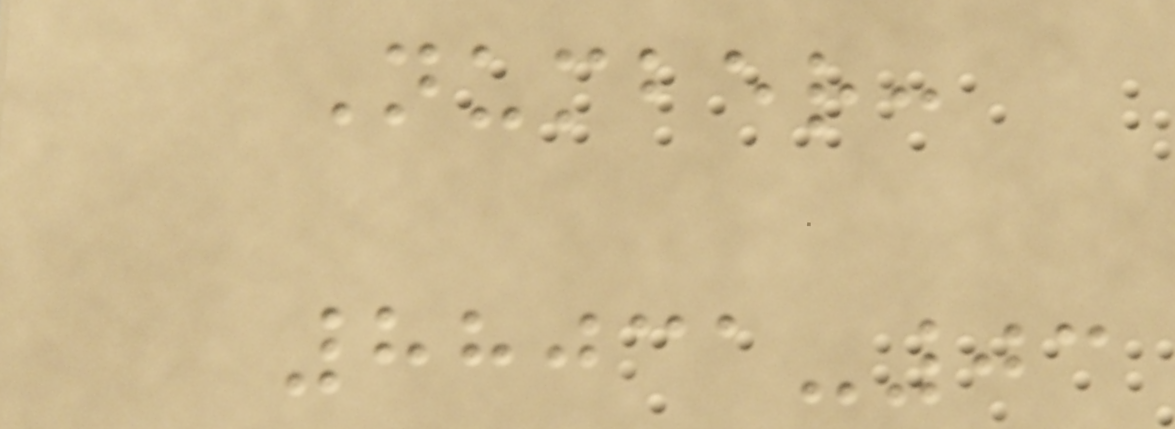Number:
88031-03
